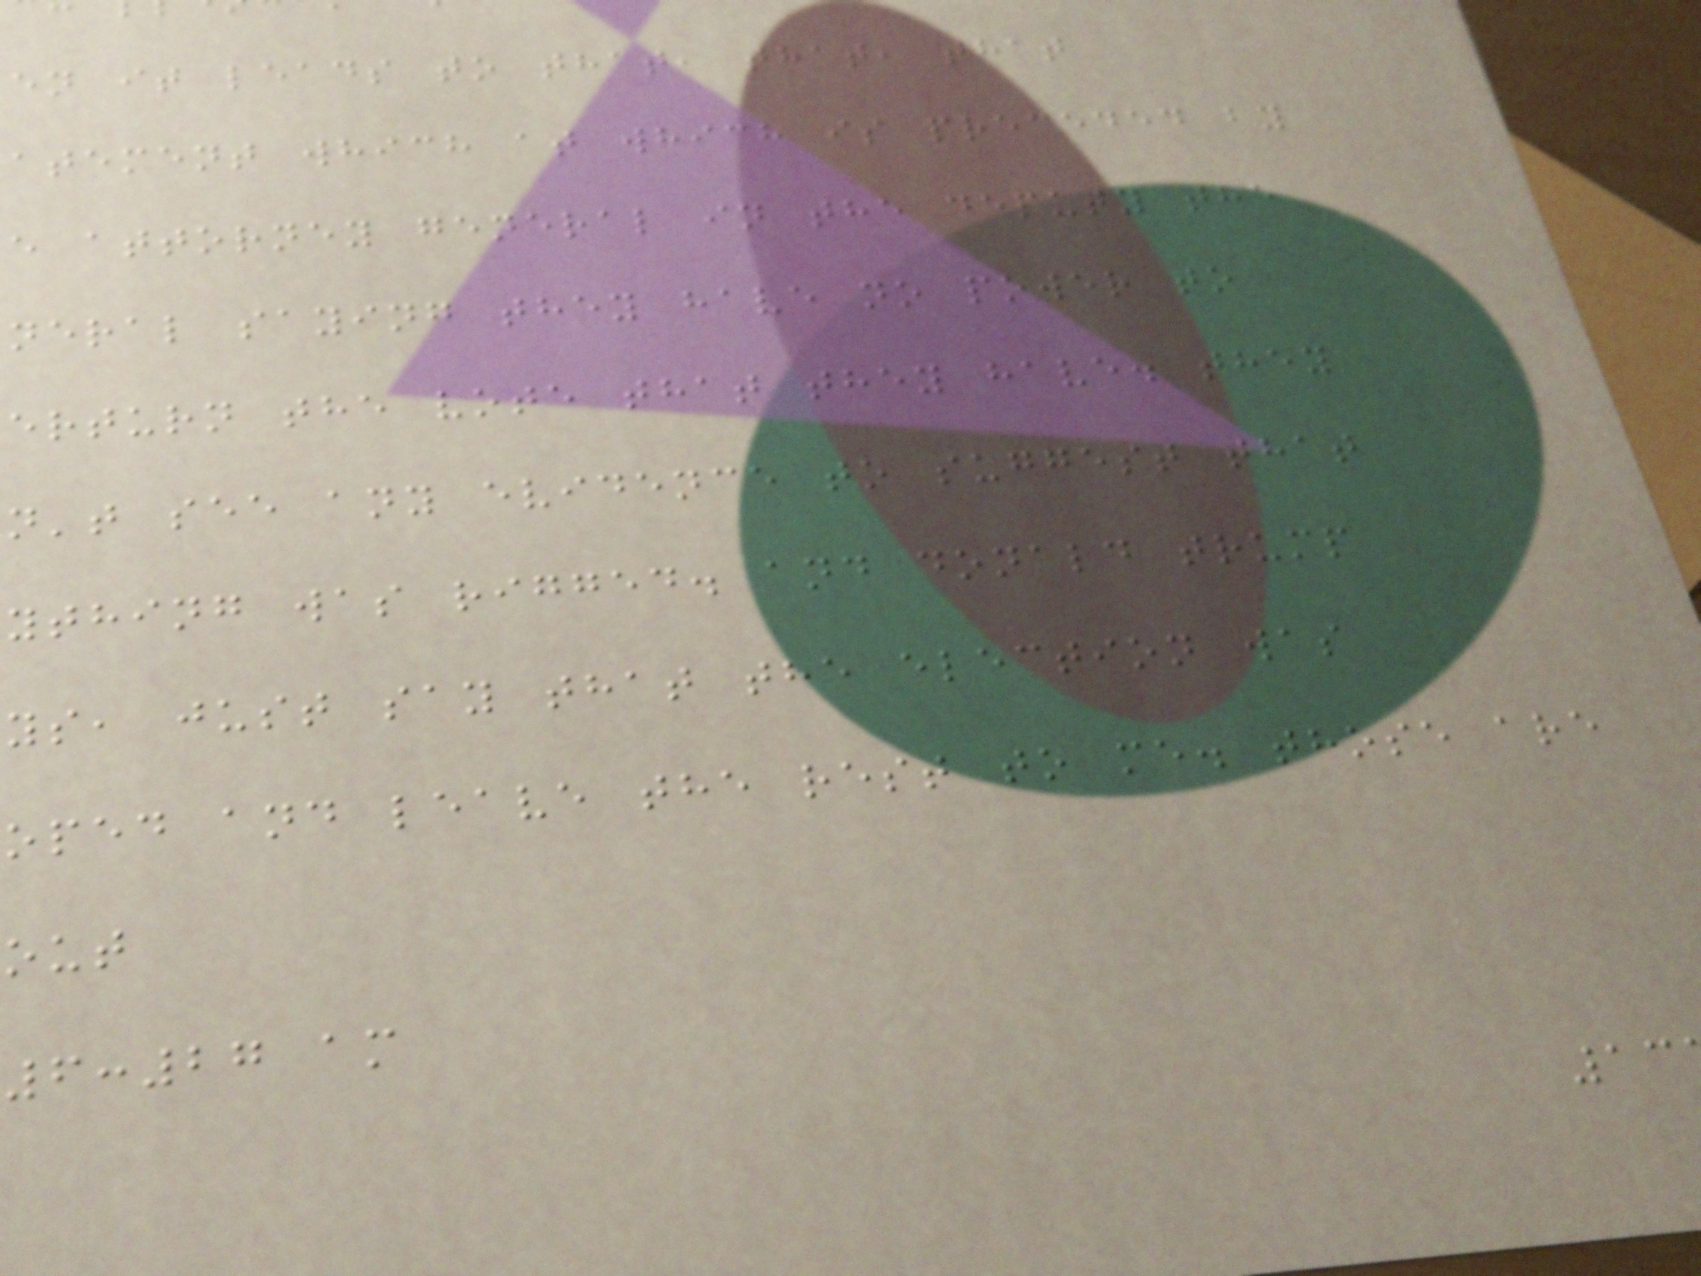en it leads to that, that, that
atement which at which is preceded by
e attorney general in the deputy the
neral saying they have no power to
erturn the vote that they have. they
n't see any evidence to suggest that
ything was rigged. and donald trump
ys, just say that the election was
oped and leave the rest to me. those are
6:27 am
